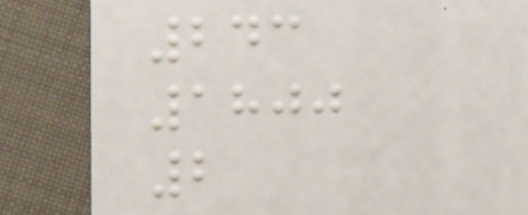243
1800
2
